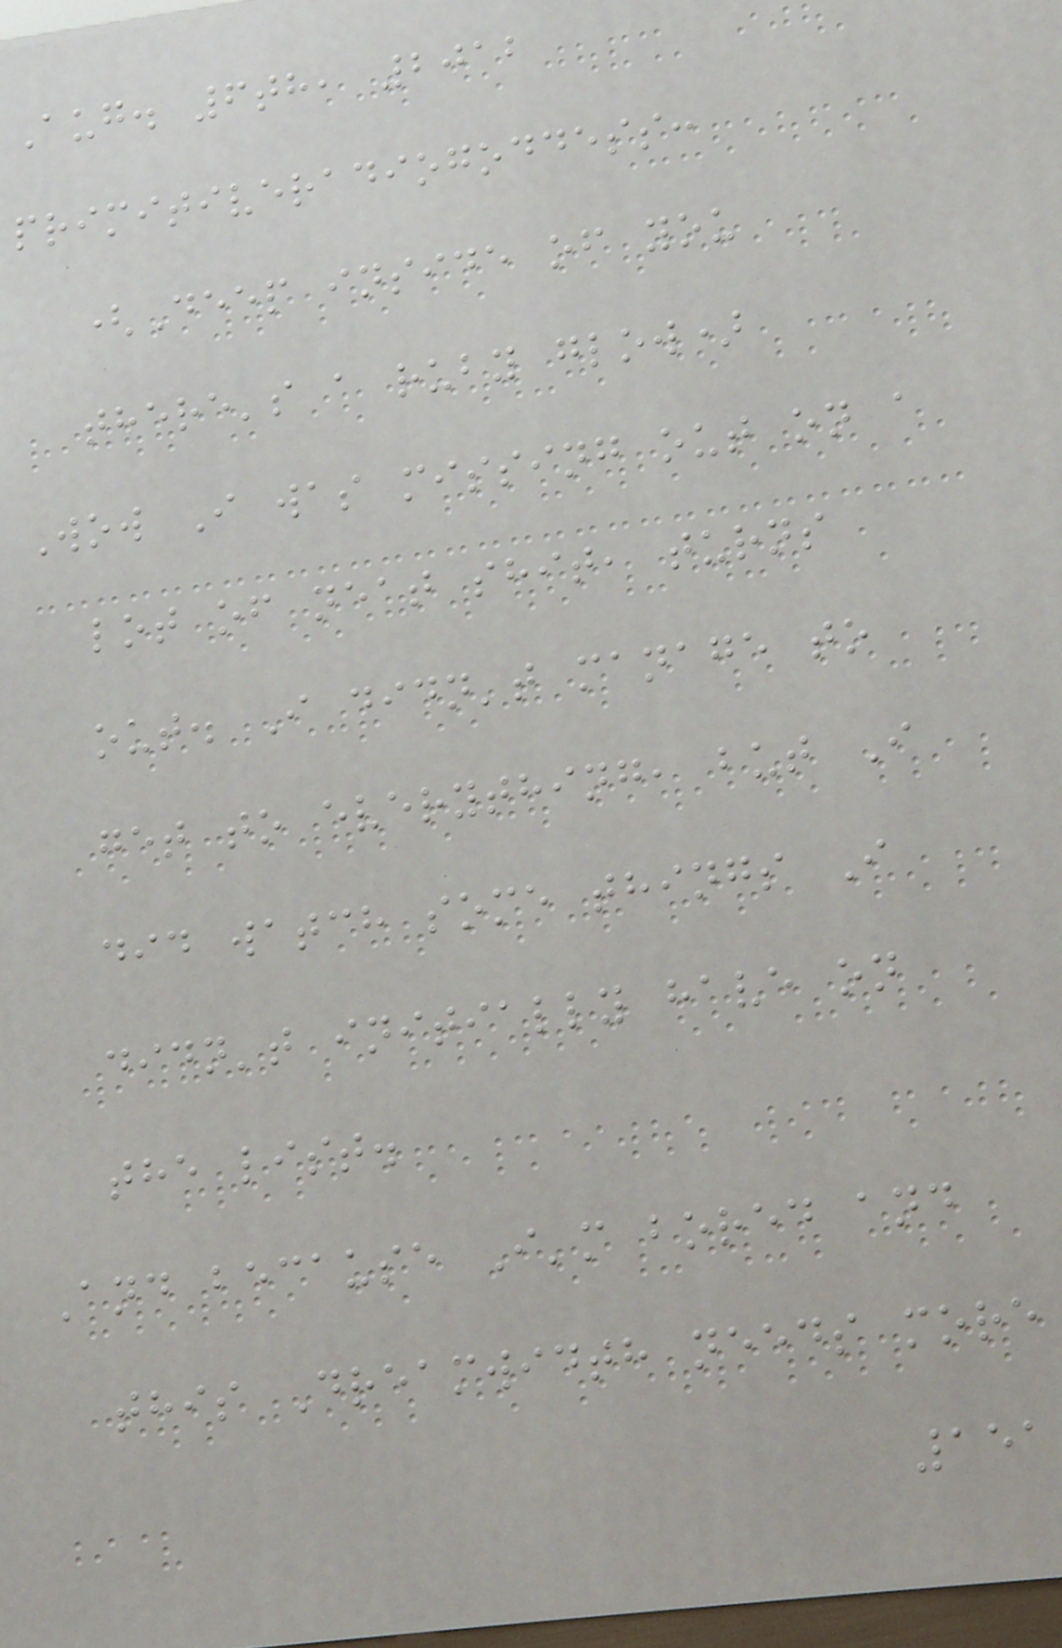Aug. 6th, 2012
primitiveradiogoddess:
(Deep inside of you
there's a ruby glow)
Wow I was missing out on a
lot of neat shit, turns
out. I didn't manage to
get to everything, but I
did watch some things I
didn't initially have on
the list.
And because I'm bored and
this Dreamwidth needs more
151
